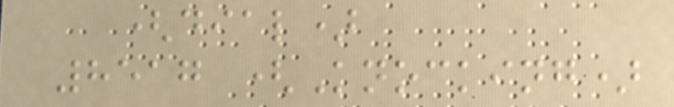(dial)
8517 (Knocking)
